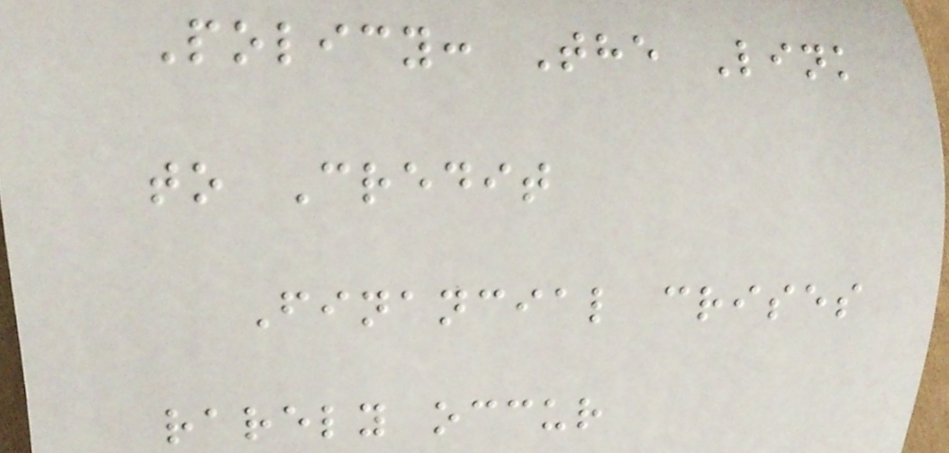Policy: The Link
to Credit
Financial crises
rarely occur
